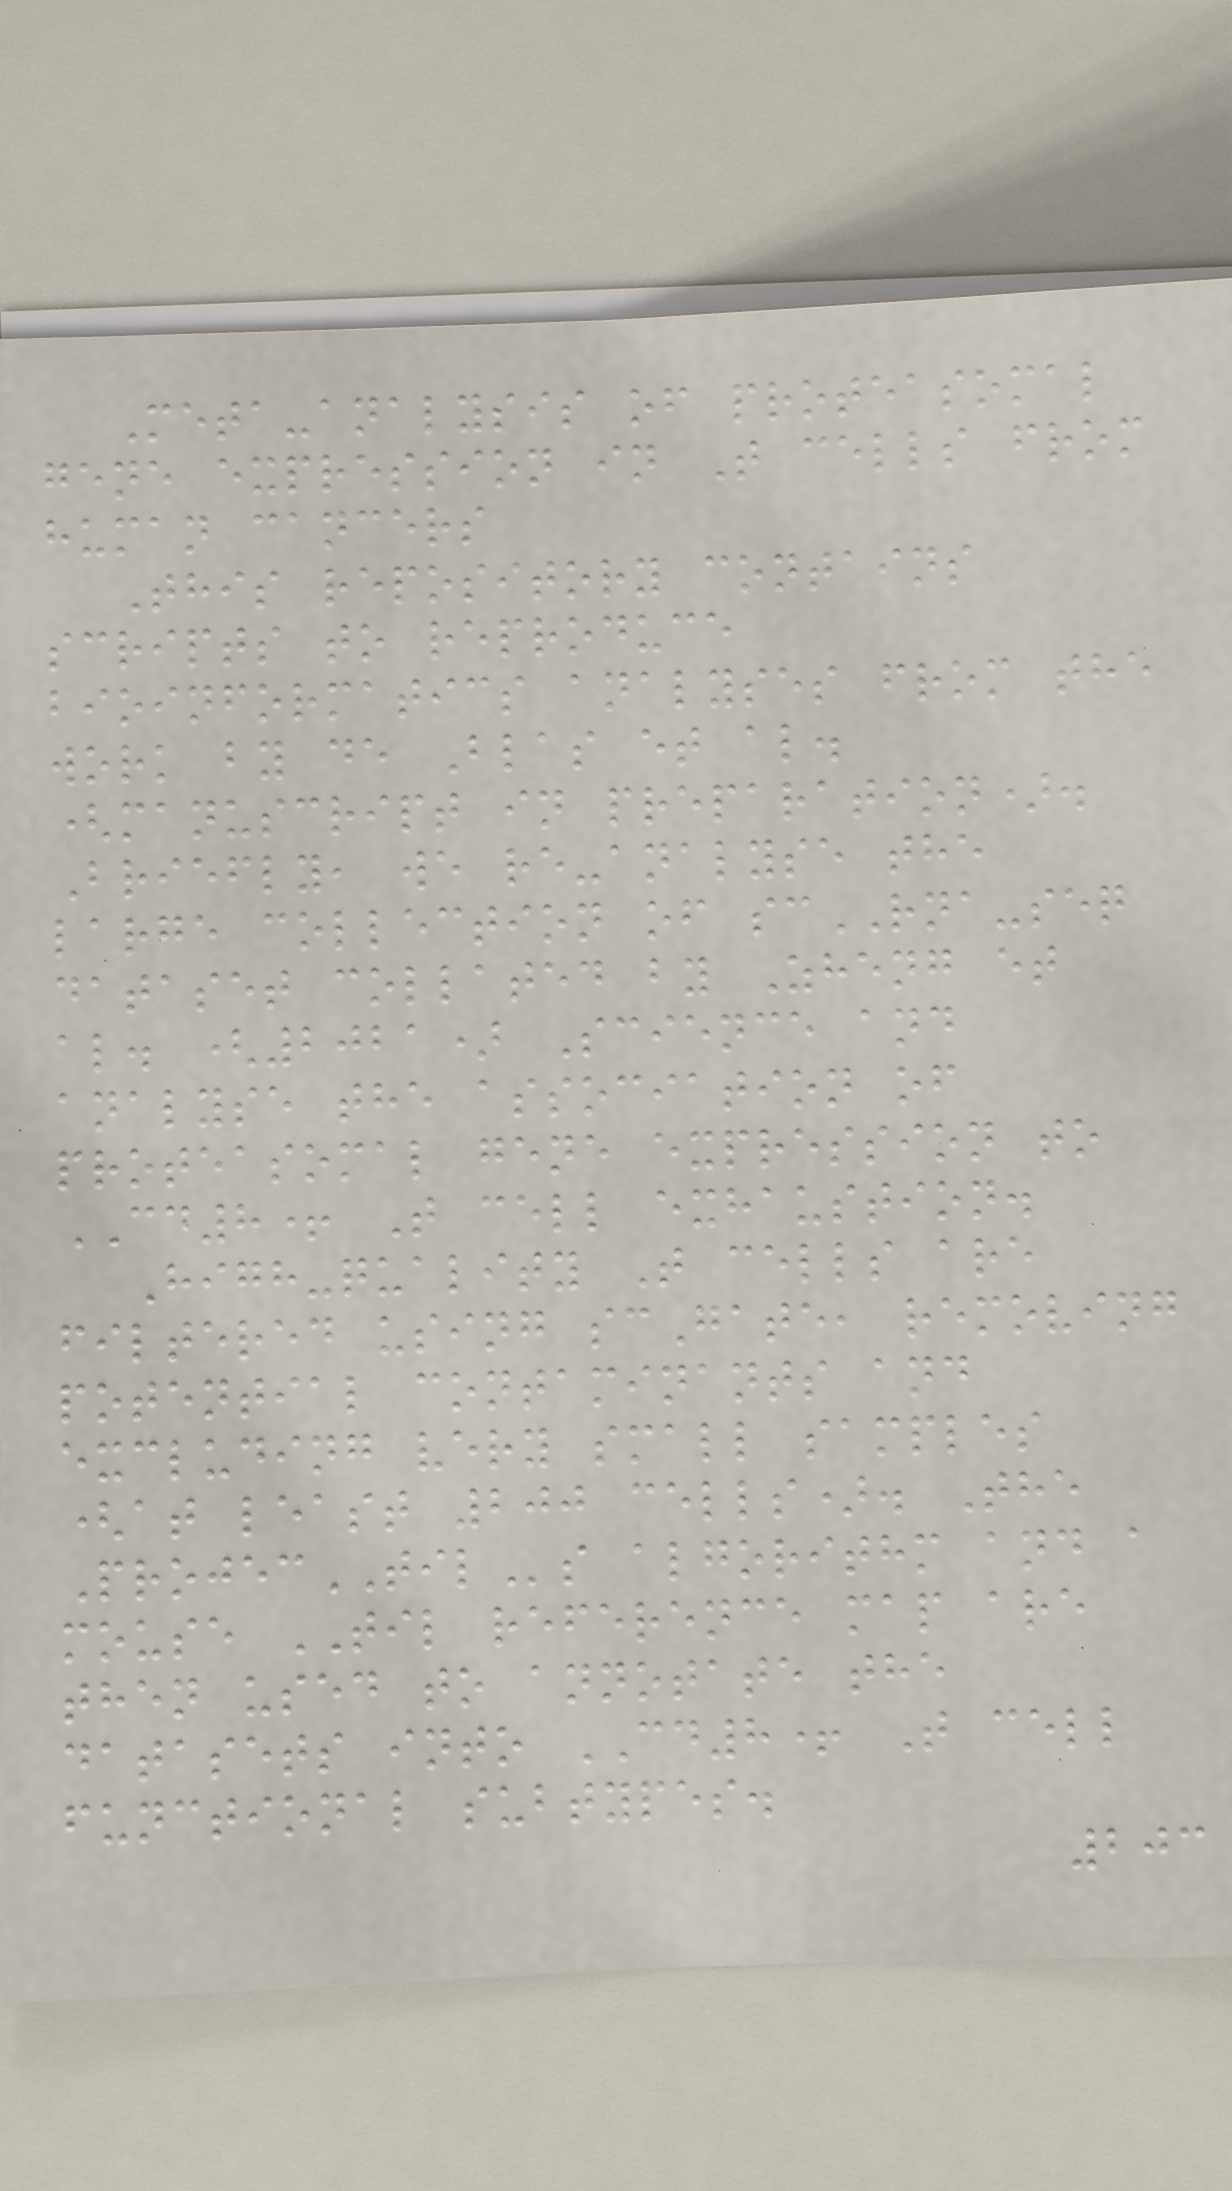Meta-analysis of proteasomal
gene expression in T cells from
human cancers
This repository contains
scripts to reproduce
bioinformatics analyses from the
work by de Blas et al.
(manuscript in preparation).
Briefly, we re-analyse the
large collection of scRNA-seq
dataset collated by Zheng et
al. (2021) Science and
analyse the association of
proteasomal gene expression to
CD8+ T cell exhaustion.
High-quality T cells are
filtered using scGate, removing
potential contaminants and
excluding very small samples
(at least 200 cells). The
ProjecTILs algorithm and a
mouse TIL reference map are
then used to annotate the
datasets into CD8+ T cell
functional subtypes.
203
